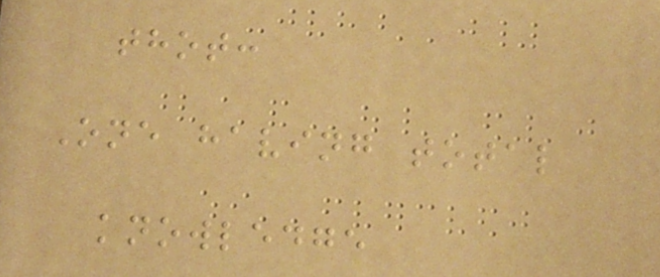thot:
One having total
knowledge
